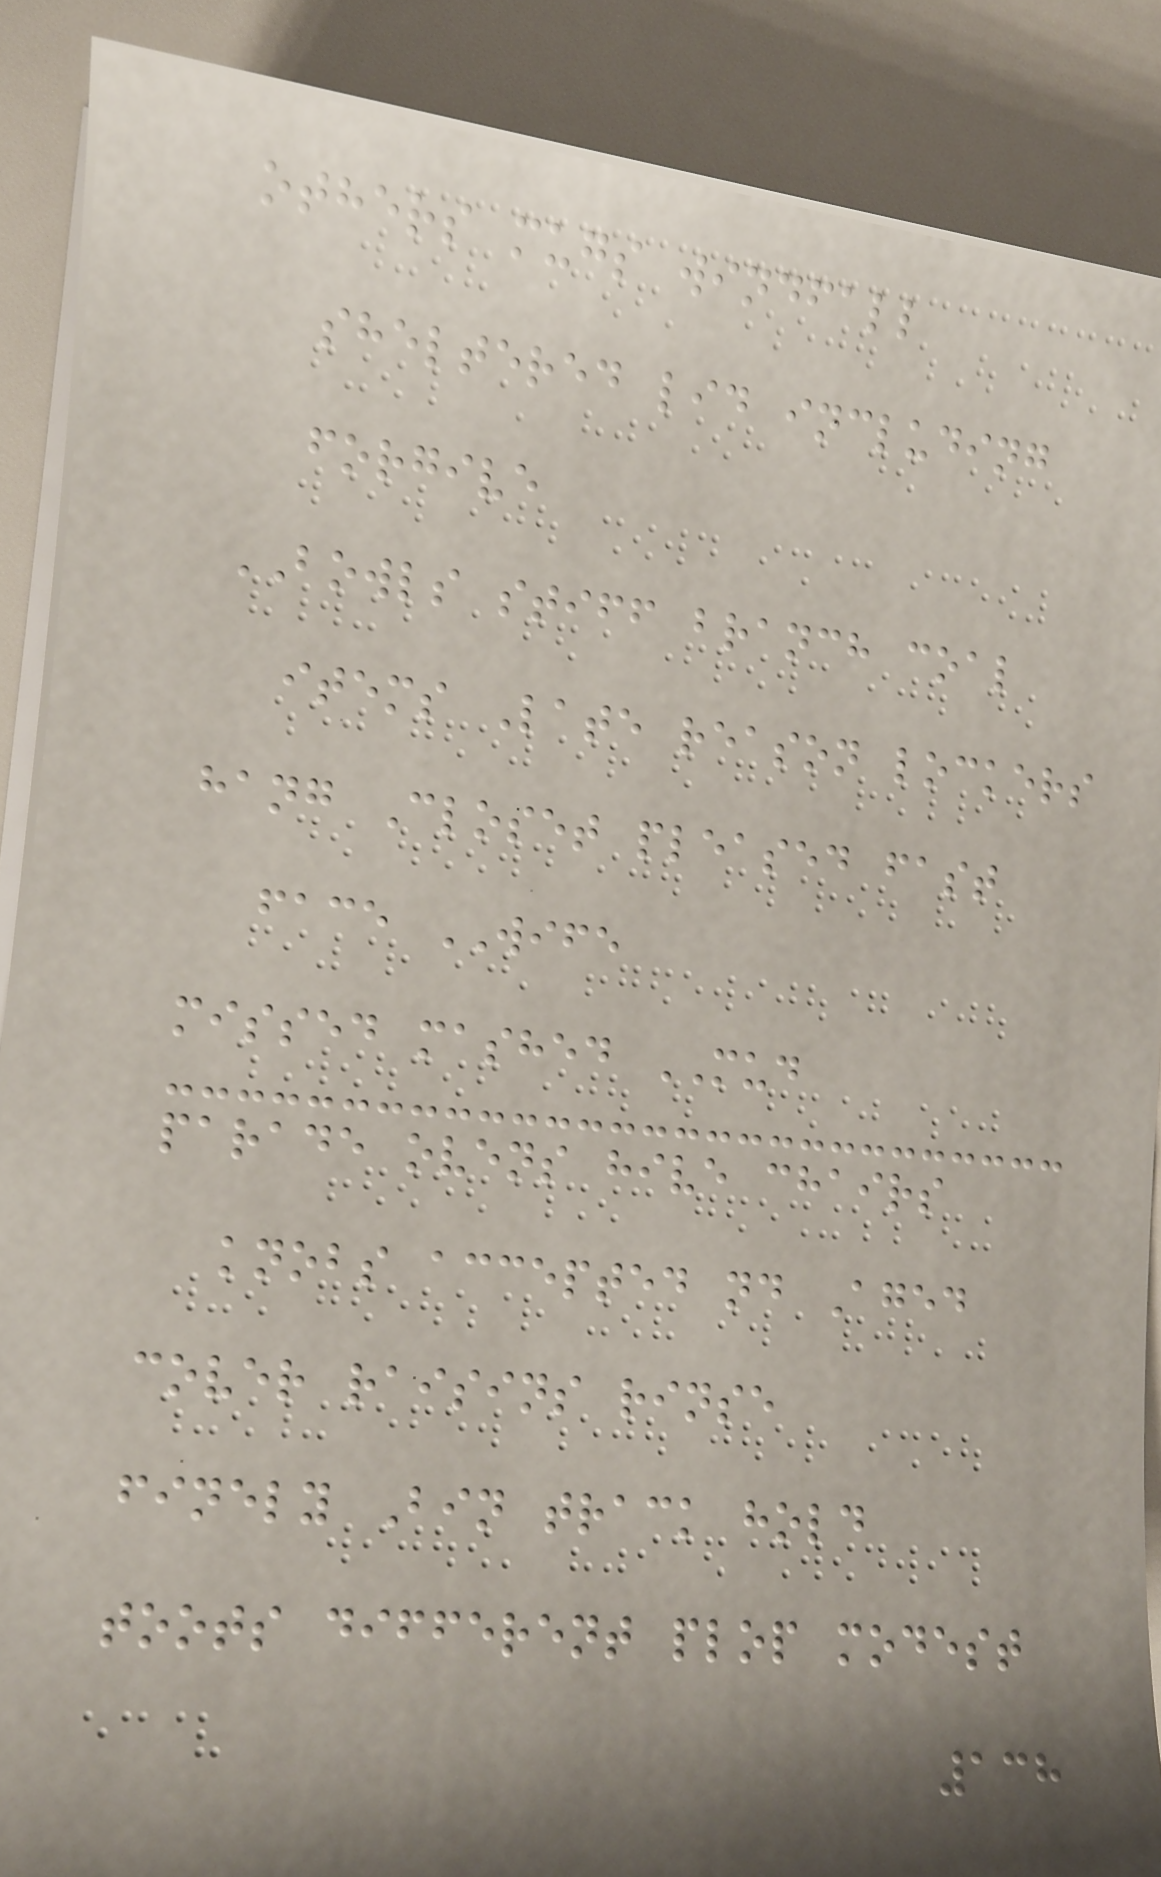others mugs windfall
sheltered lid including
forgive
BOWLS stiff branch coal
items Late reason lockers
hang Closet pleased fast
face WIFE
missed mashed MUD
parade ovens hive chairs
knobs accepted nd Aged
cover raisins rinse
finely Bin track hold
toots different plop modest
138
